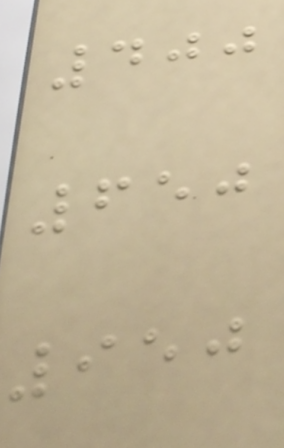400
650
950
